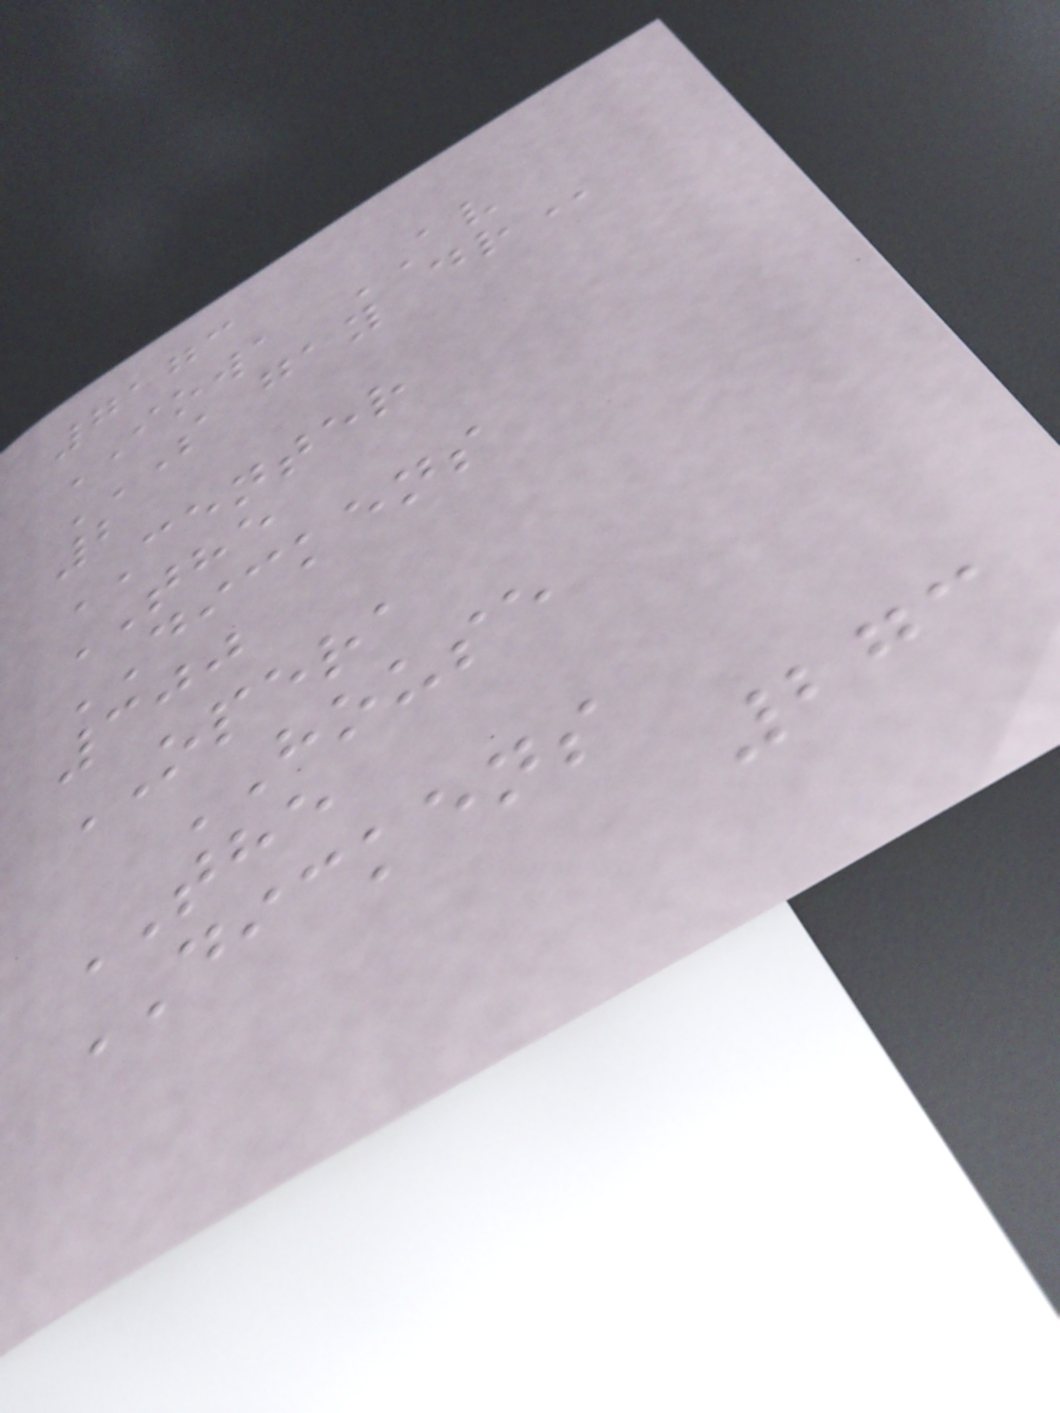7173
IOWA AV
S GAY DR
2
CENTER
THE
DICKENS
300
OPERA
HOUSE
THE
DICKENS
273
